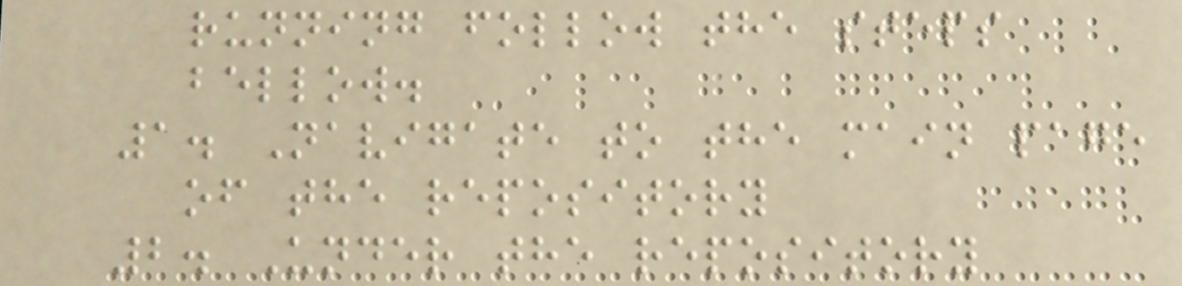running follow the steps
bellow.
1. Navigate to the main page
of the repository
2. Under the repository
